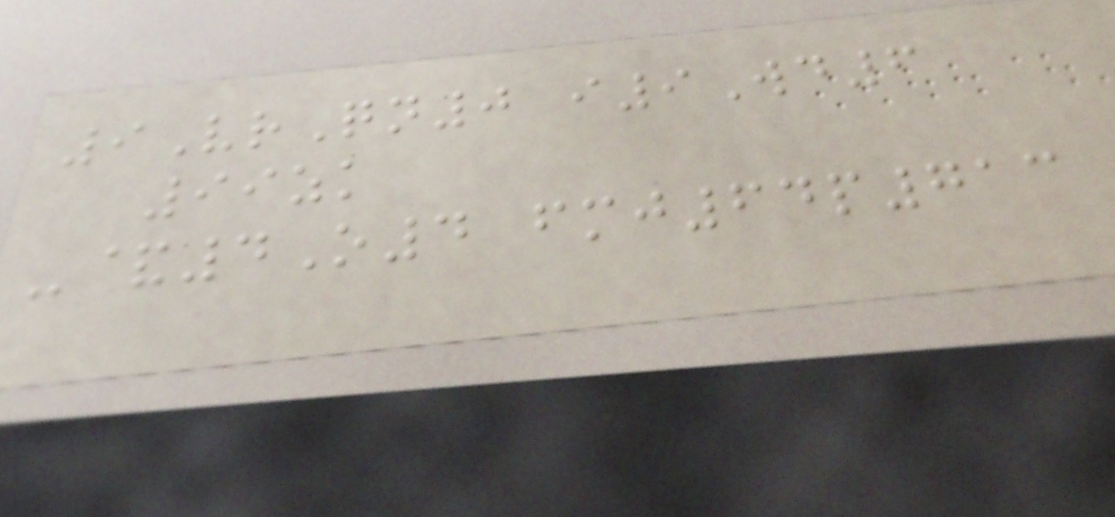9VrQn0 i9Wd6
99zk
-&4O4 fmj64p713
